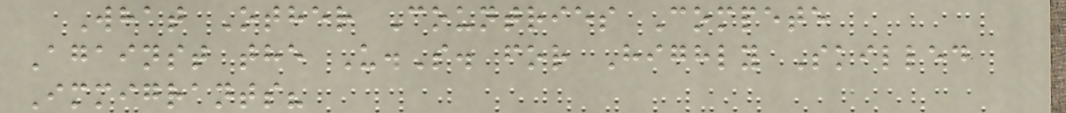What Other Countries Compete
Against the U.S. for Highly Skilled
Immigrants?
